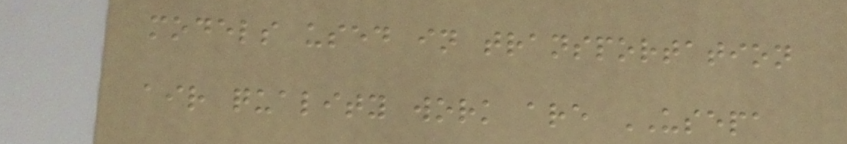models used in transportation
air quality work are USEPA
